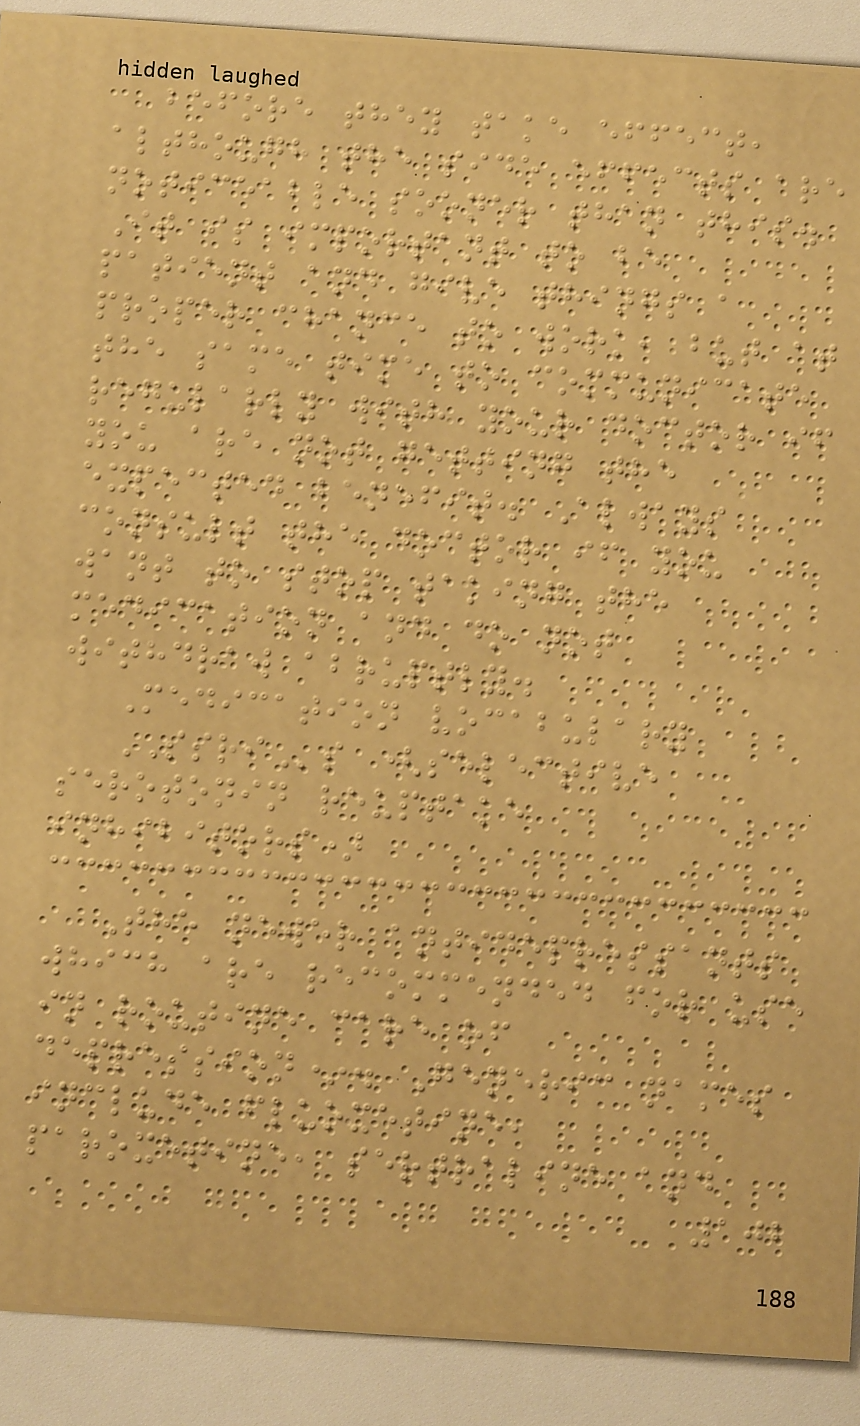before they take effect,
although the side effects are
noticeable sooner than this.
It is important to be
patient and give things a
proper chance to work, but at
the same time to communicate
regularly with your doctor if
you are not getting the
expected benefit. Always
consult the doctor if you
want to stop taking the
medication and do not
withdraw abruptly.
Medication vocabulary
SSRIs (selective
serotonin reuptake
inhibitors)
The newer antidepressants
which are recommended for use
in routine care of
depression*. Generic names
include fluoxetine,
paroxetine, sertraline and
102
